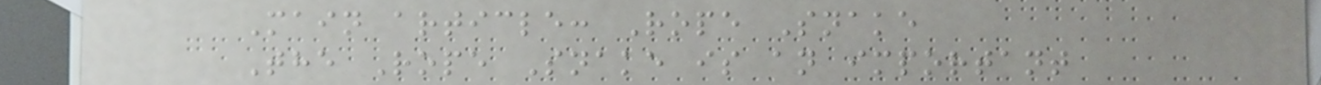Main article: Rope Snake
The Rope Snake is an important
